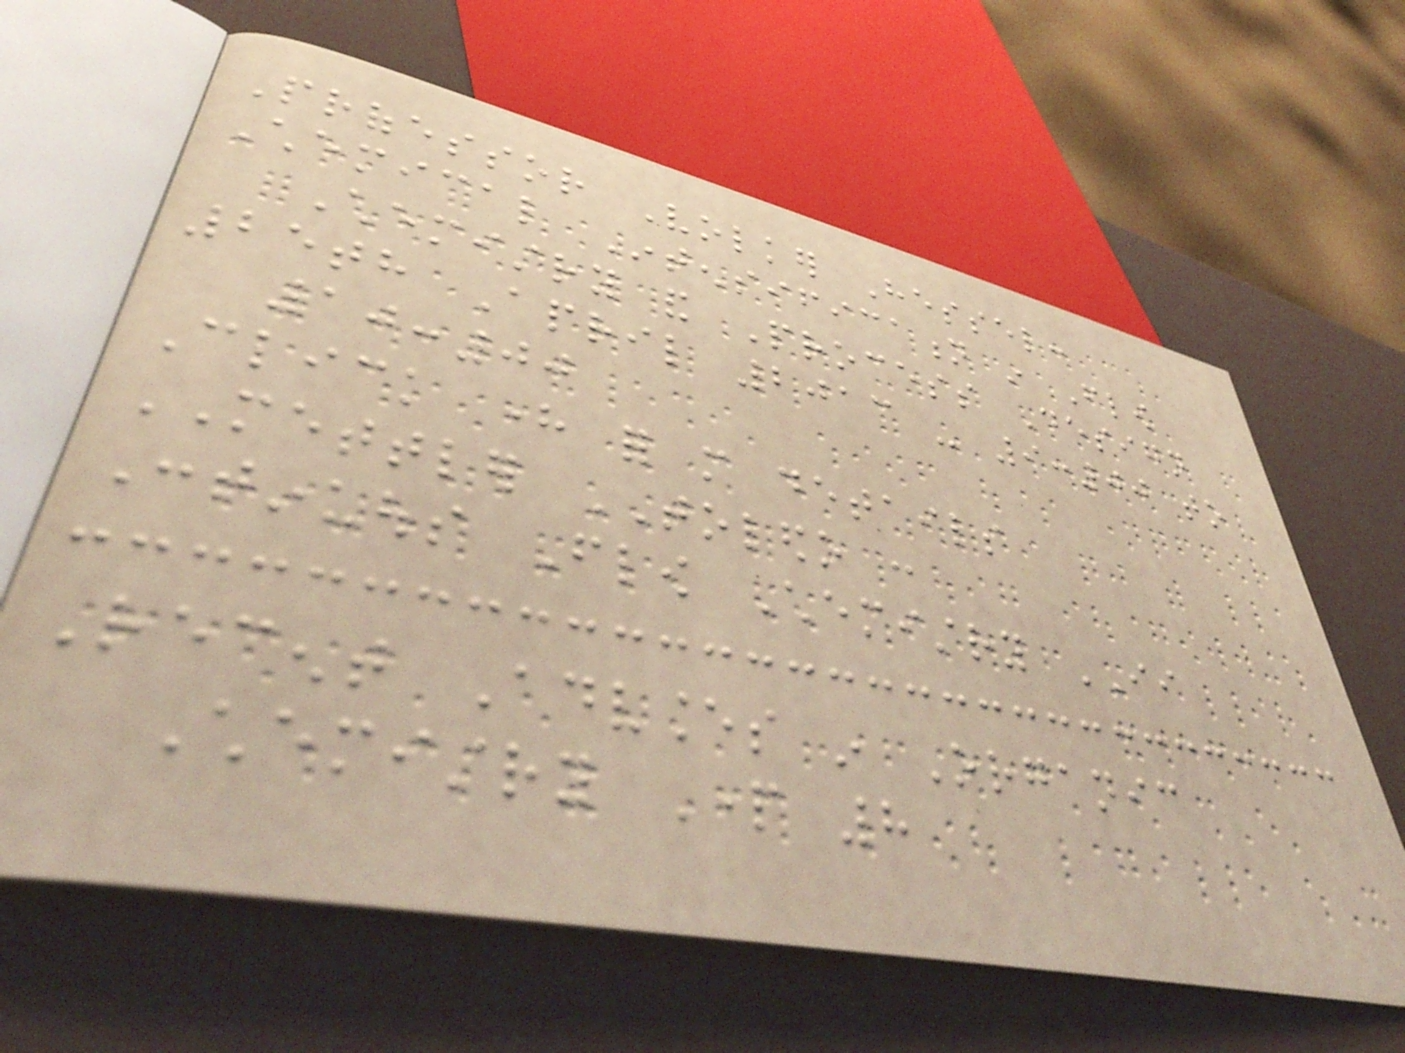Professor Volker Hessel:
Chemical Intensification in Flow
Chemistry and Process Design
25th April 2013 - 9:00 to
10:00
Click here for more details
METTLER TOLEDO :
Continuous Flow Chemistry II
Recent Advances in Organic
Chemistry Part 8
